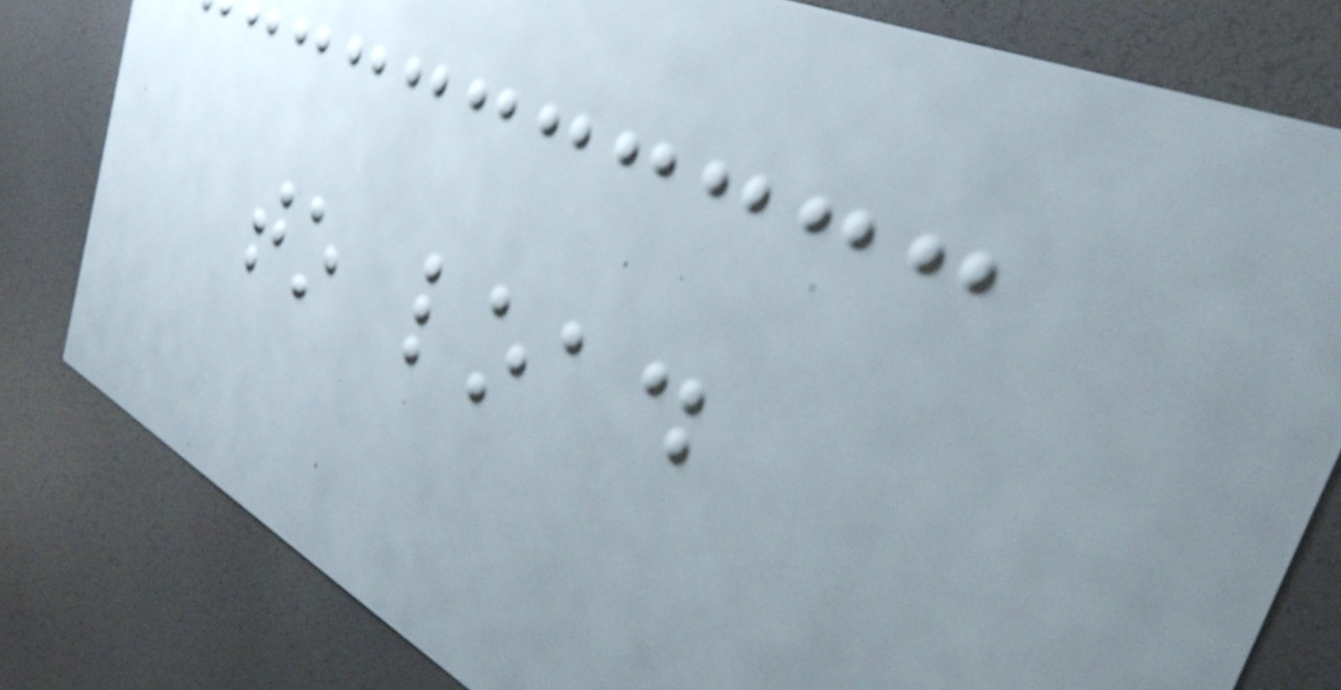to load
